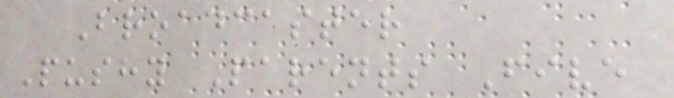Broadcaster
Pushy Parents Five
